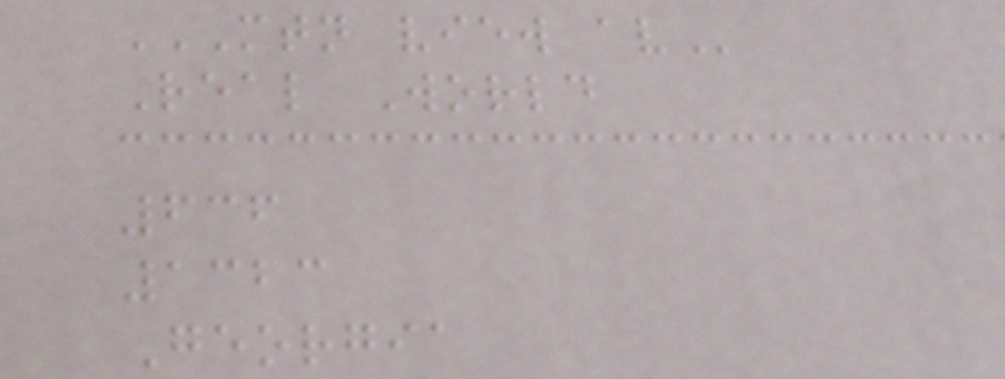MTN VIEW AV
Real World
636
1323
Georgia
